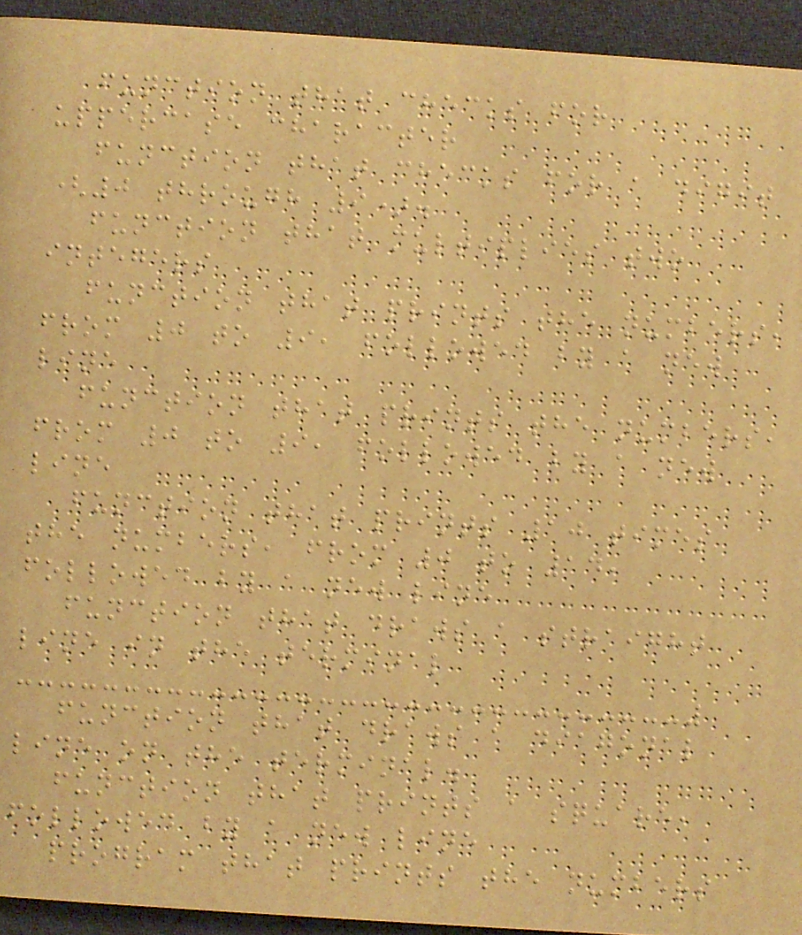function that checks for
uppercase character
function that checks for a digit
(0 through 9).
function that multiplies two
integers
function that prints the numbers,
from 0 to 9, followed by a new
line
function that prints the numbers,
from 0 to 9, followed by a new
line
function that prints 10 times
the numbers, from 0 to 14,
followed by a new line
function that draws a straight
line in the terminal
function that draws a diagonal
line on the terminal.
function that prints a square,
followed by a new line
program that prints the numbers
